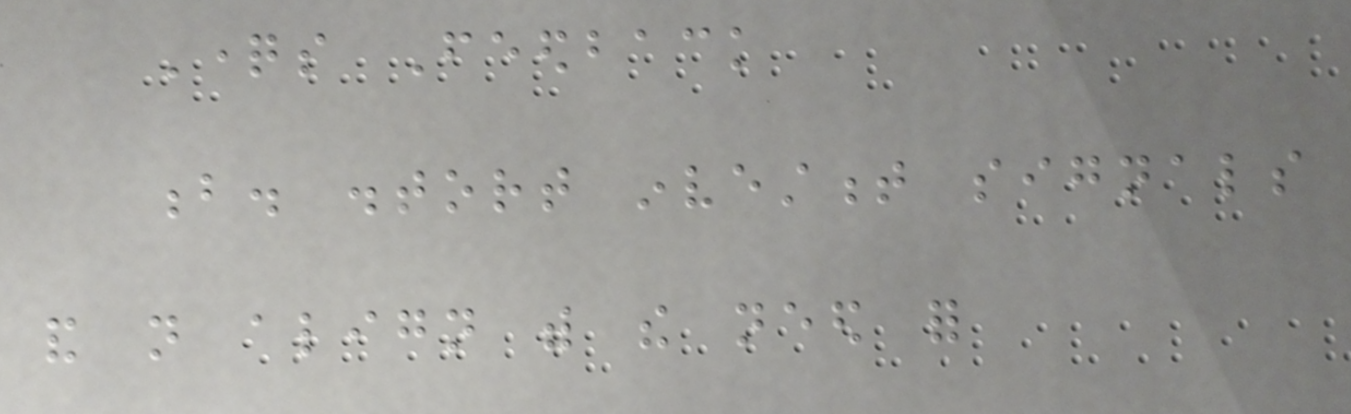Questions Feedback
b. distort investment signals
and not align with the need for
